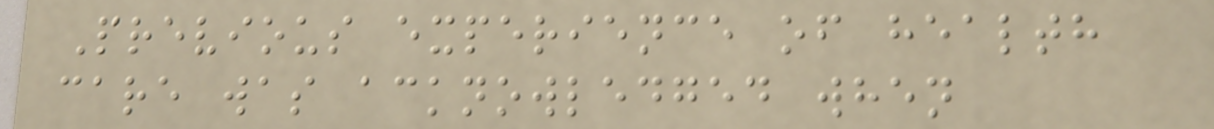Previous experience of health
care was acknowledged when
